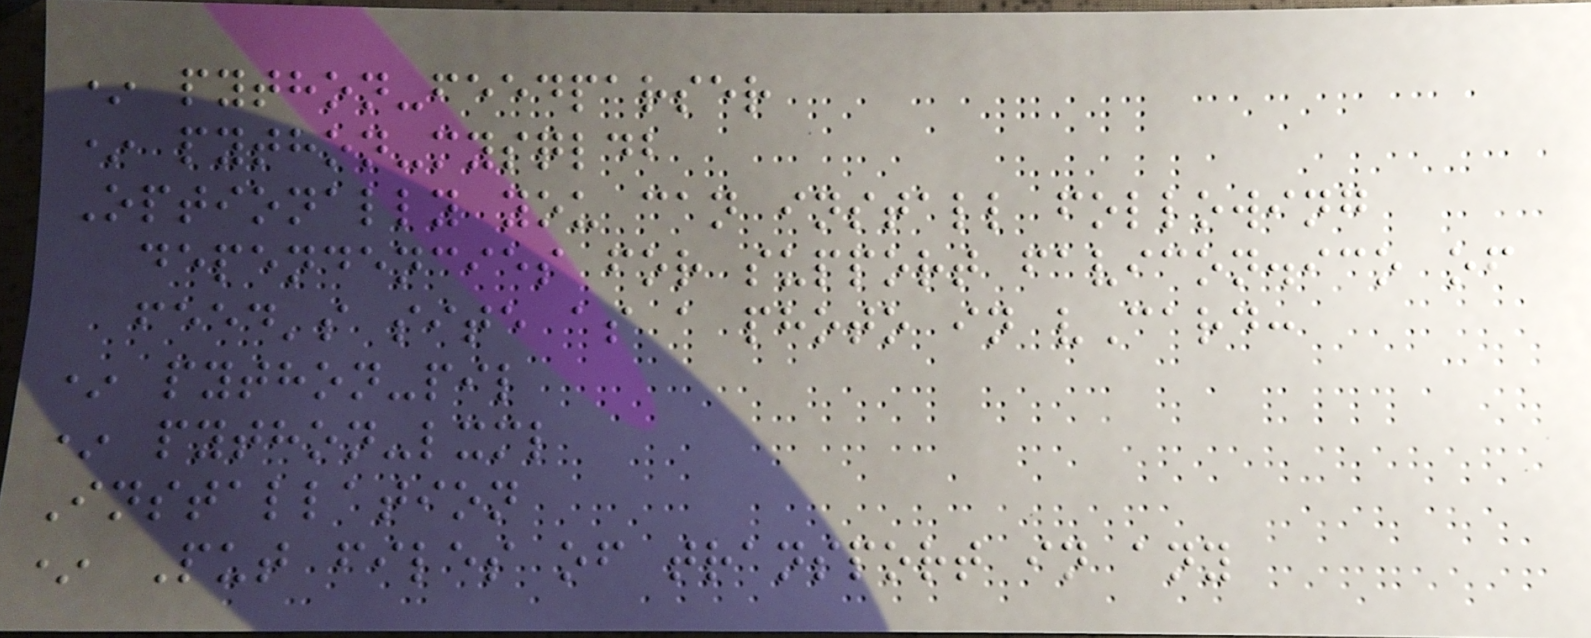* python-feedparser
* python-mysqldb
Optionally you can install following
dependencies for support favicon.ico of
feed's site as a photo in vCard:
* python-pil
* python-lxml
Installation
* Put files of transport in any
